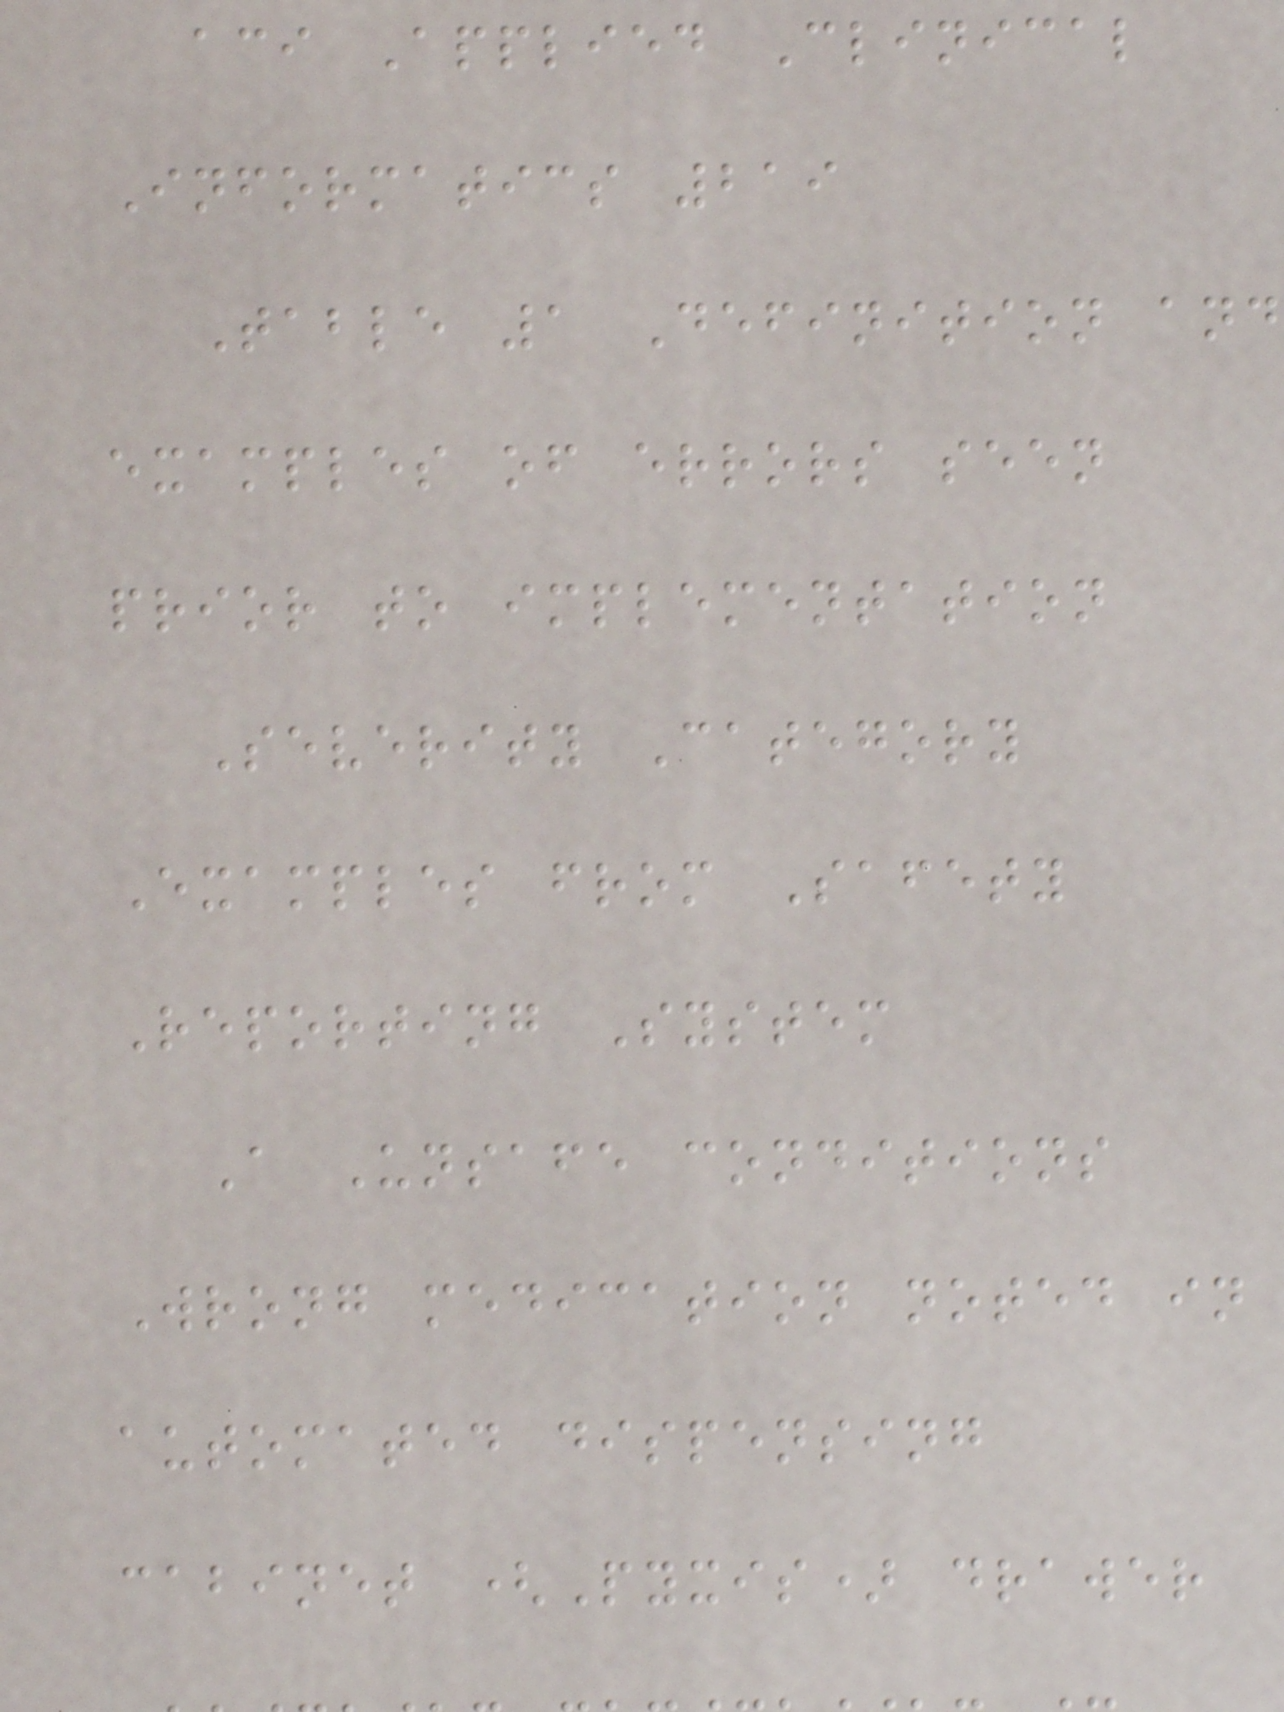aci Applied Clinical
Informatics 219
Table 1 Definition and
examples of errors seen
prior to implementation
Severity Category
Examples from Safety
Reporting System
A Unsafe conditions
Wrong medication noted in
automated dispensing
cabinet (Pyxis) drawer
